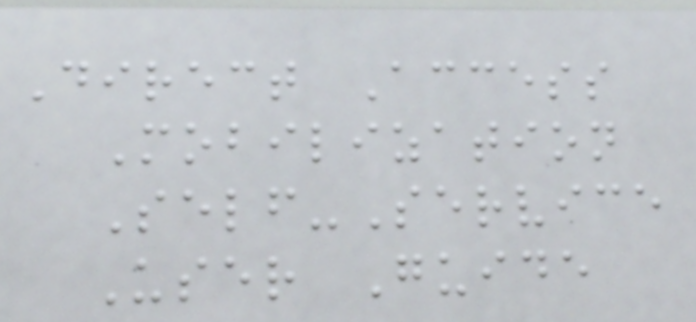Direct Access
Mobilization
Self-Service
User Guide
